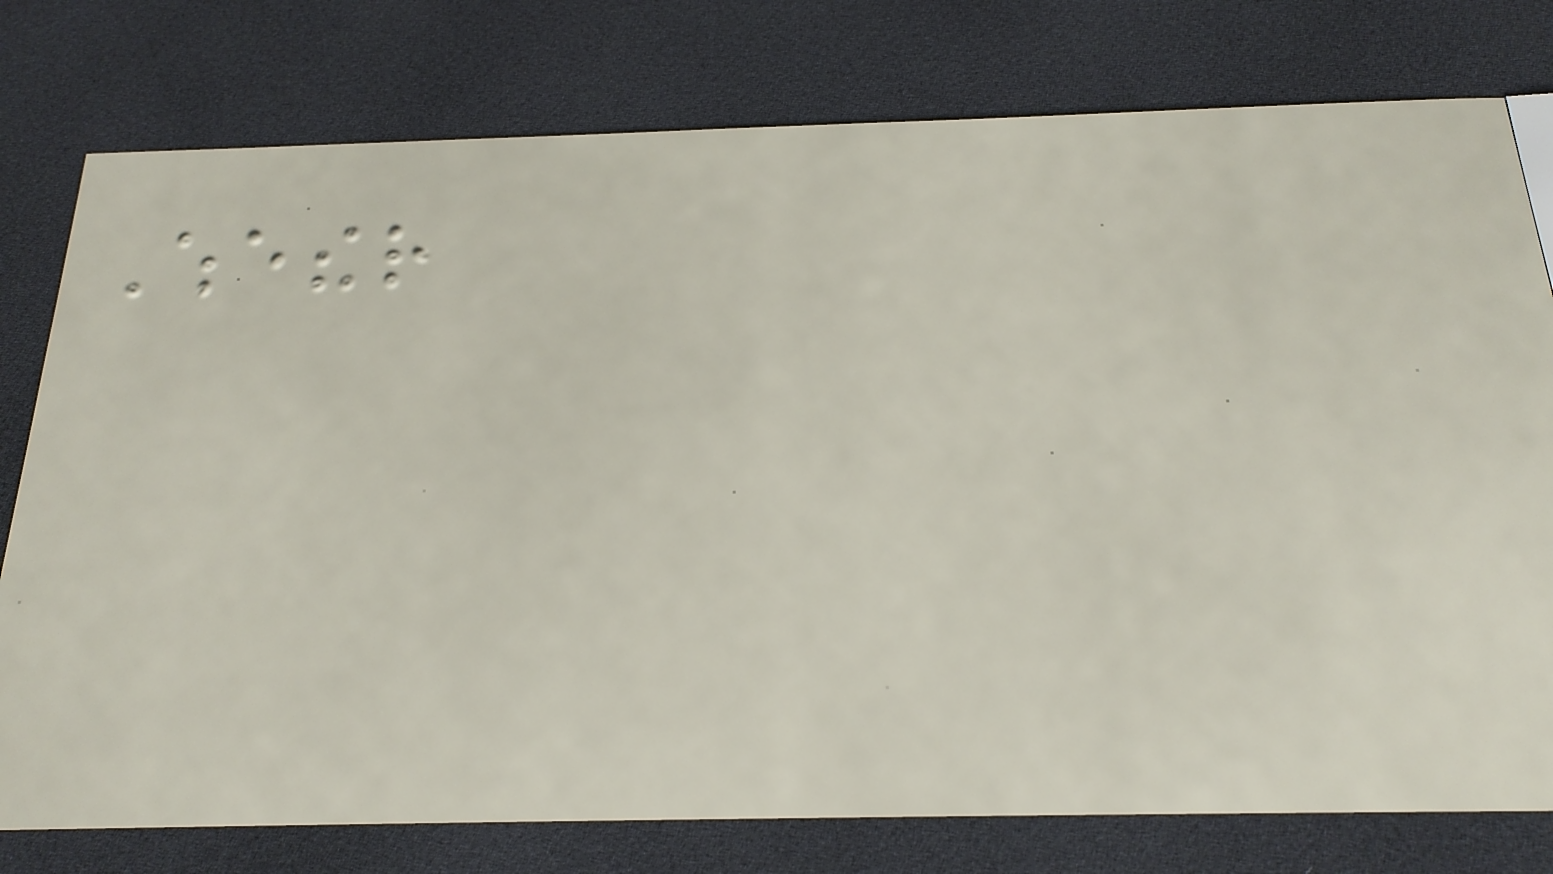Whether
